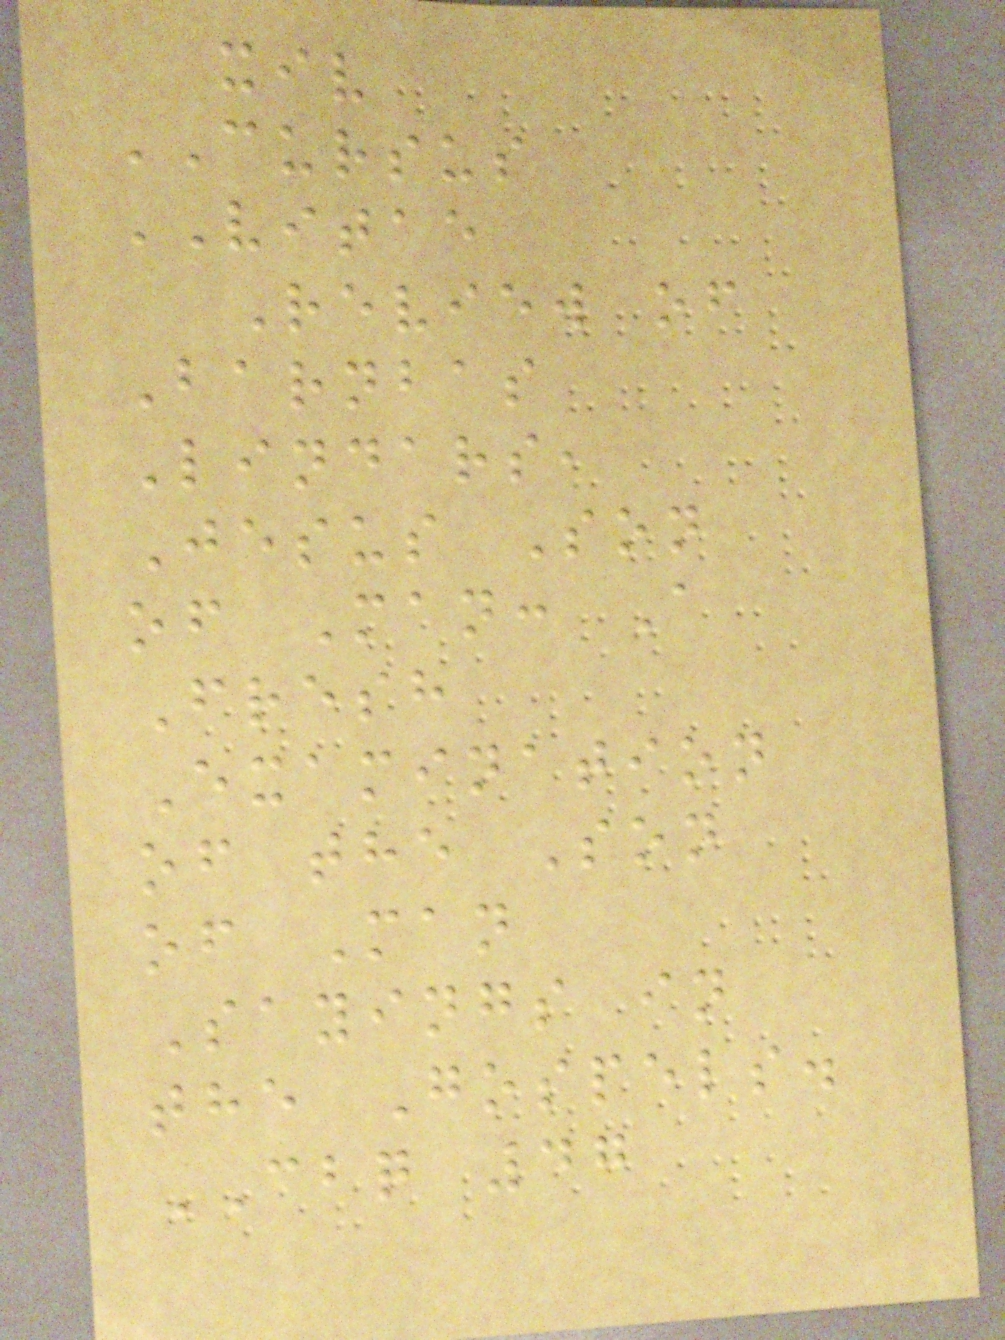xiv
CURSUS
VITAE
Review of
Barnbas
Lindars,
Jesus Son
of Man: A
Fresh
Examination
of the Son
of Man
Sayings in
the Gospels.
CBQ 47
